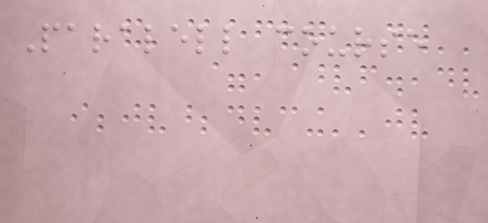Paralell course
